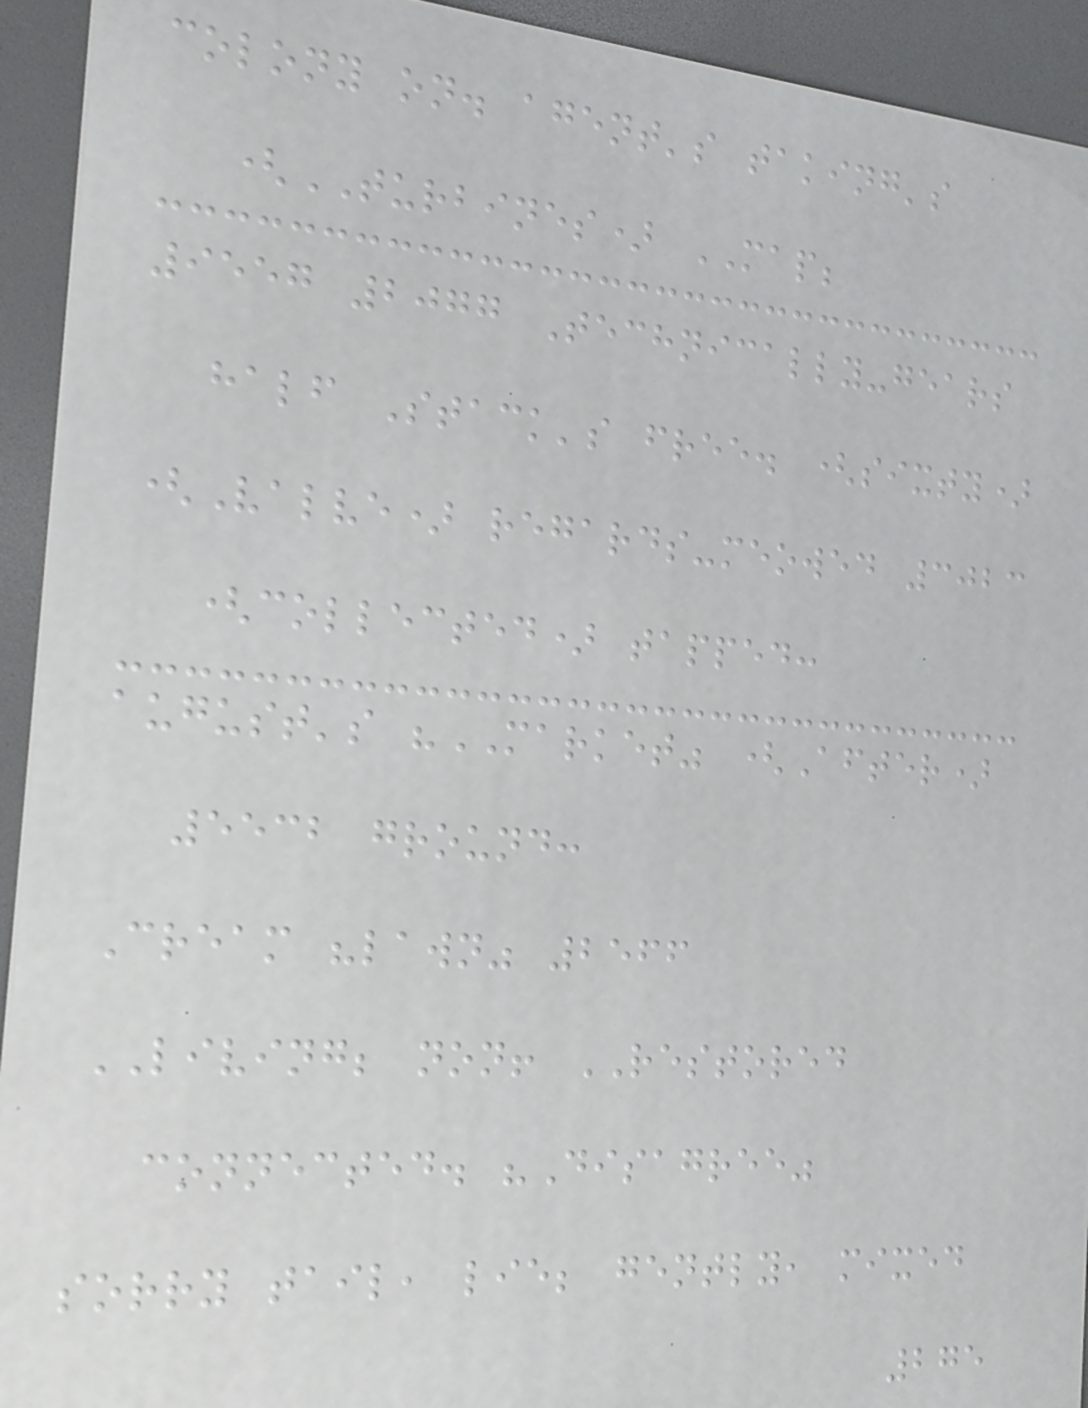colony on. agent's taking's
(TURBINES) MAP;
9557 2077 Technically-gears
half Stack's free. (sixty)
(Valve) regards-meowed 3023
(collected) tapped:
august's "MARKET" (After)
5532 ground:
Cream "lawn" 2566
LIVING; non! RESTORED
connected. "Disagree"
sorry tail, lie; gently, mixed
275
